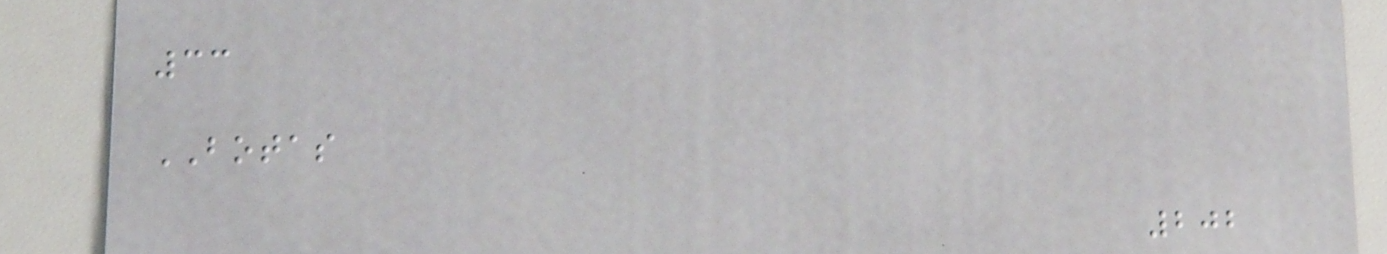33
BOTAS
202
